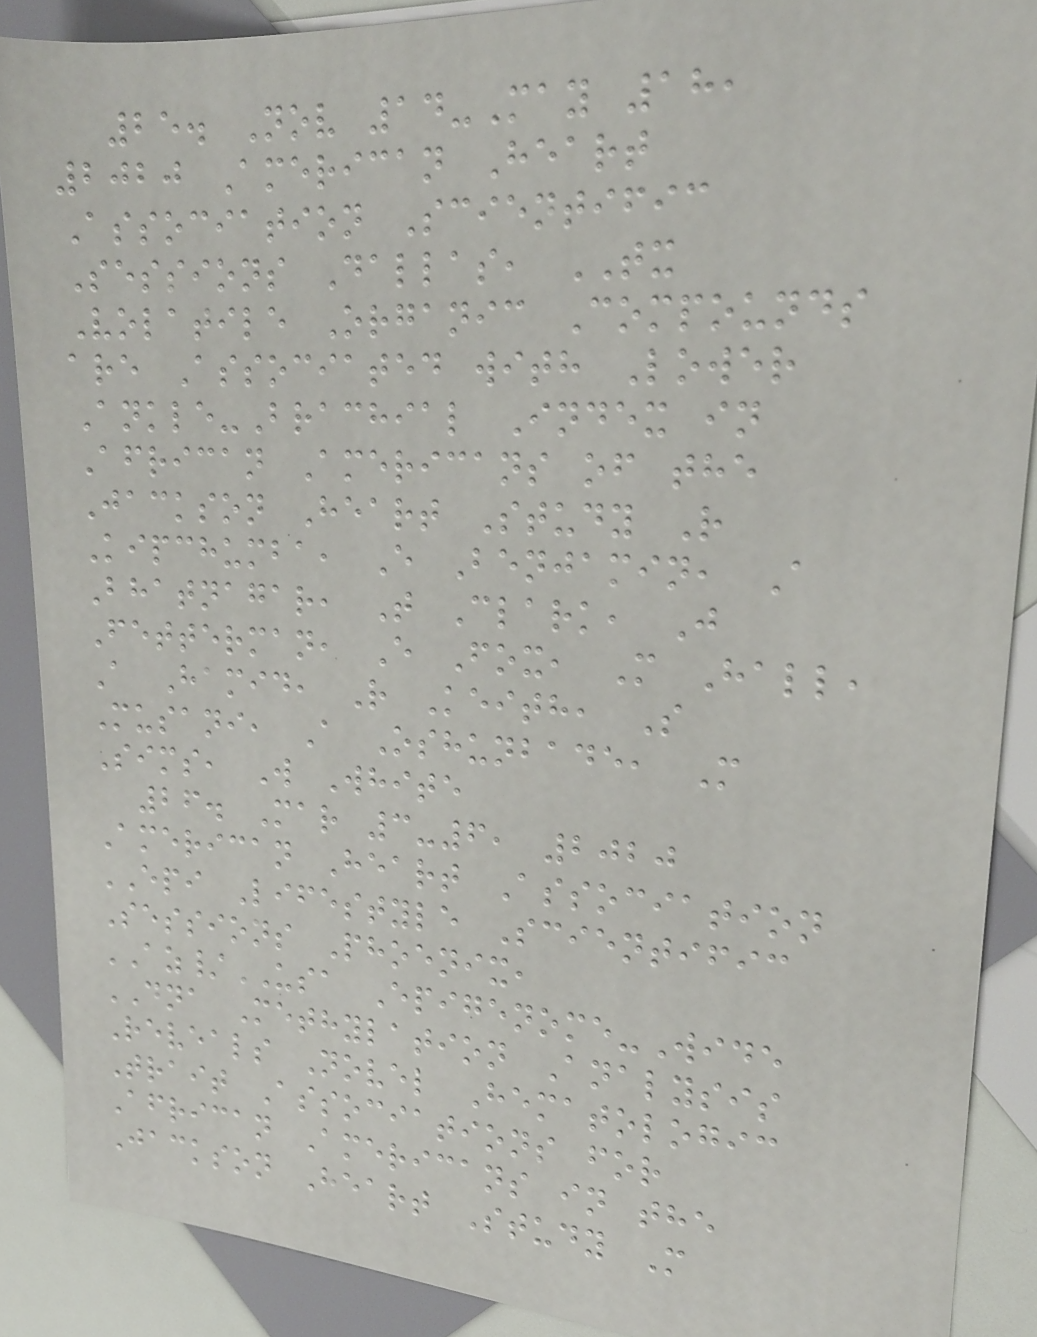25. Nov 14-May 18,
2020 American Heart
Association Scientific
Sessions Dallas, TX
Volatile Organic Compounds
are Associated with Lower
Ankle-Brachial Index in
African Americans of the
Jackson Heart Study R
Kipchumba, E Benjamin, A
Bhatnagar, T Clark, J
Fetterman, E Fox, M Hall,
A Hamid, R Keith, S
Musani, A Oshunbade, M
Sims, W White
26. Mar 3-6, 2020
American Heart Association
EPI Lifestyle Scientific
Sessions Phoenix,
AZ/USA Epigenome-Wide
DNA Methylation Analysis
Reveals Novel Hematologic
Trait Associations for
African Americans in the
Jackson Heart Study M
